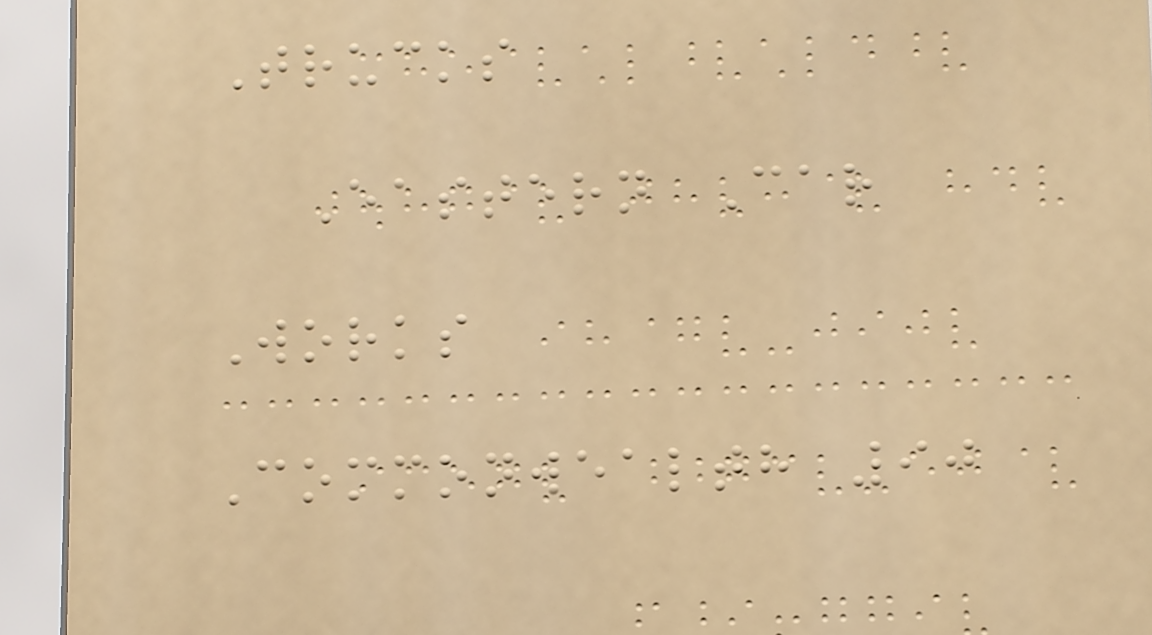Trucks
Eastern Car
Works
Commonwealth 90
